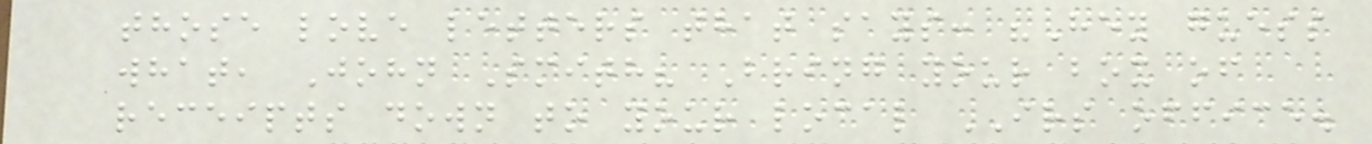those love letters that says: "Hey guess
what, John Smith? Bring your box of
receipts down to your local IRS office.
